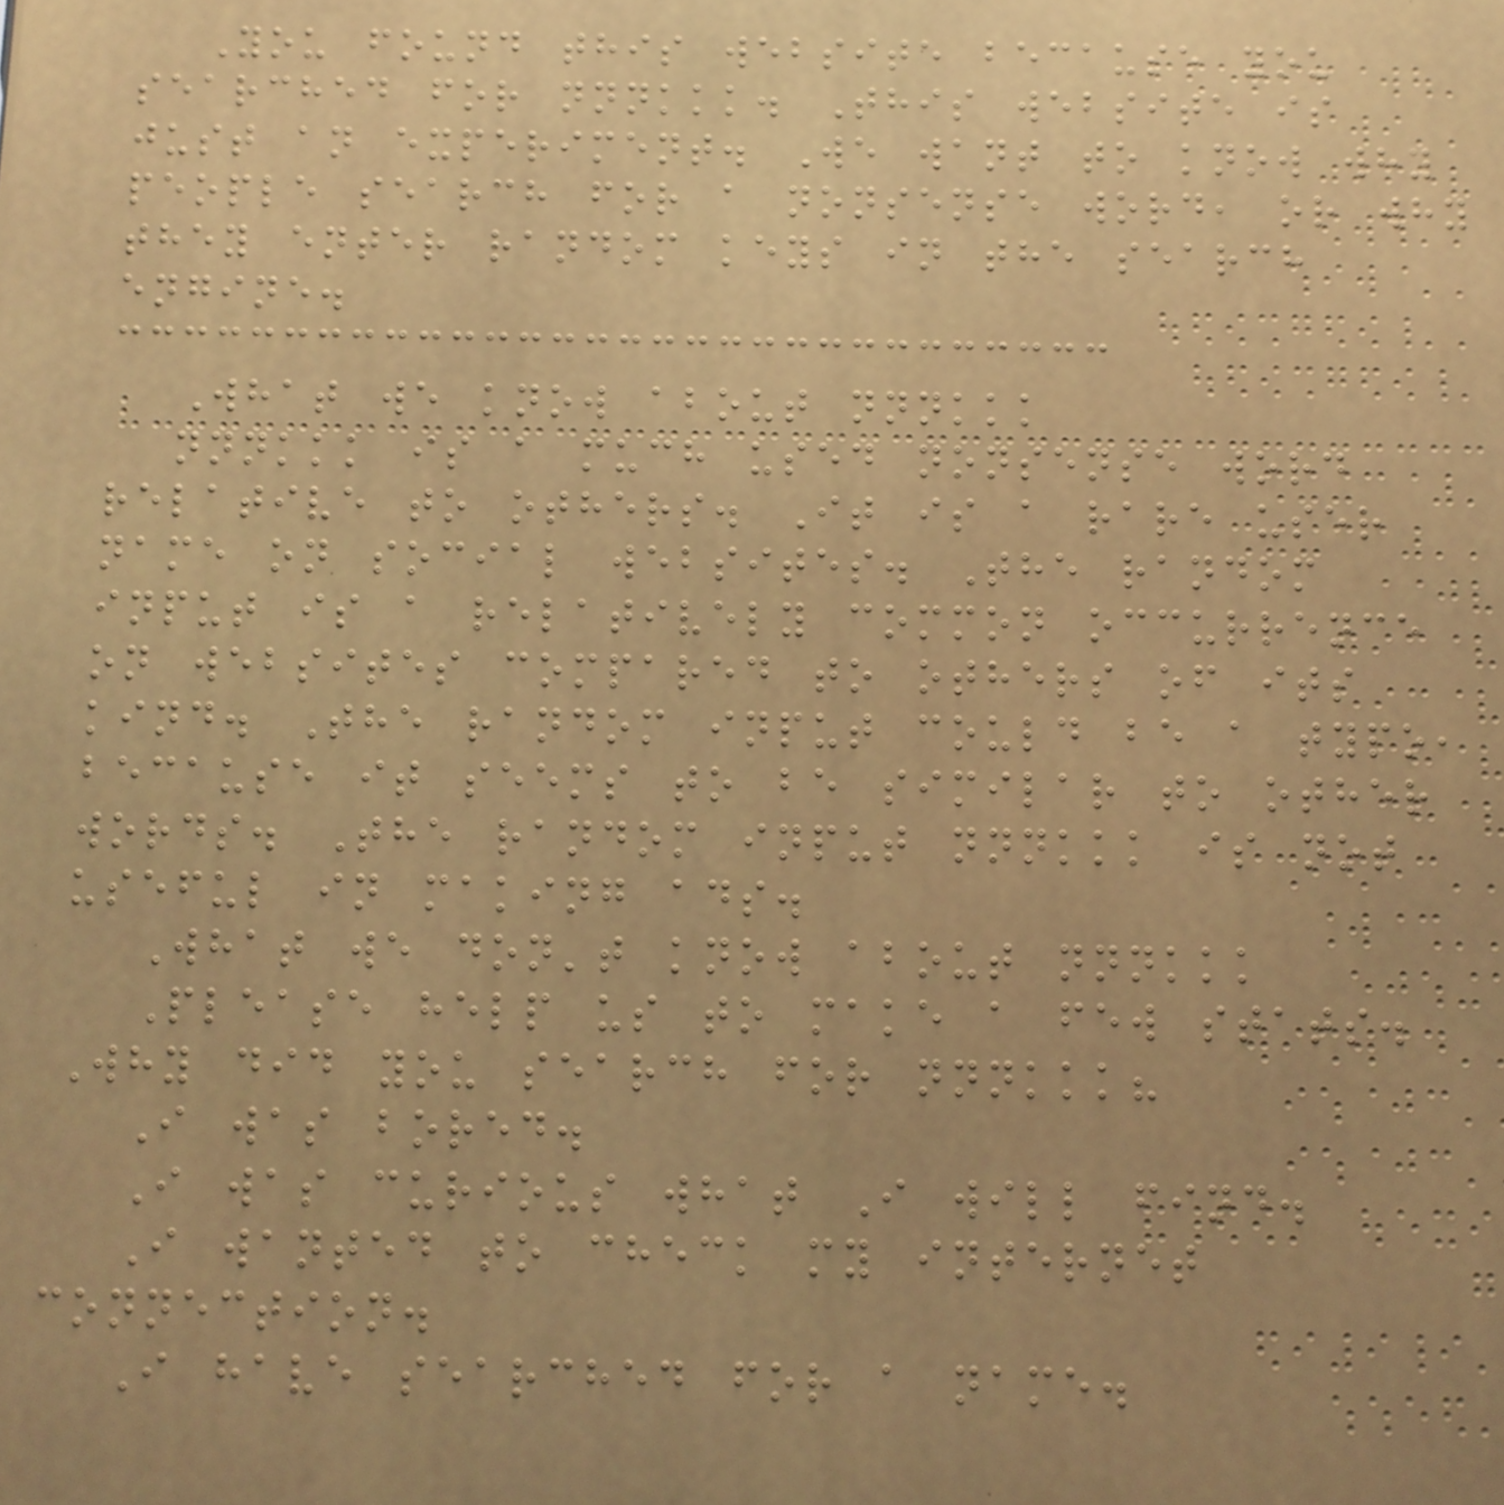You found this website because you
searched for nnnkkk. This website is
just an experiment. We want to know why
people search for a nonsense word, or why
they enter random keys in the search
engine.
What we know about nnnkkk
nnnkkk is a much used nonsense word
relative to others. It is a rare user
name on social websites. The random
input is a relatively common occurrence
on websites compared to others of its
kind. The random input could be a typo,
because it seems to be similar to other
words. The random input nnnkkk is not
useful in making ads.
What we don't know about nnnkkk
Please help us to make a few stats.
Why did you search for nnnkkk?
I was bored.
I was curious what I will find.
I wanted to check my internet
connection.
I have searched for a name.
